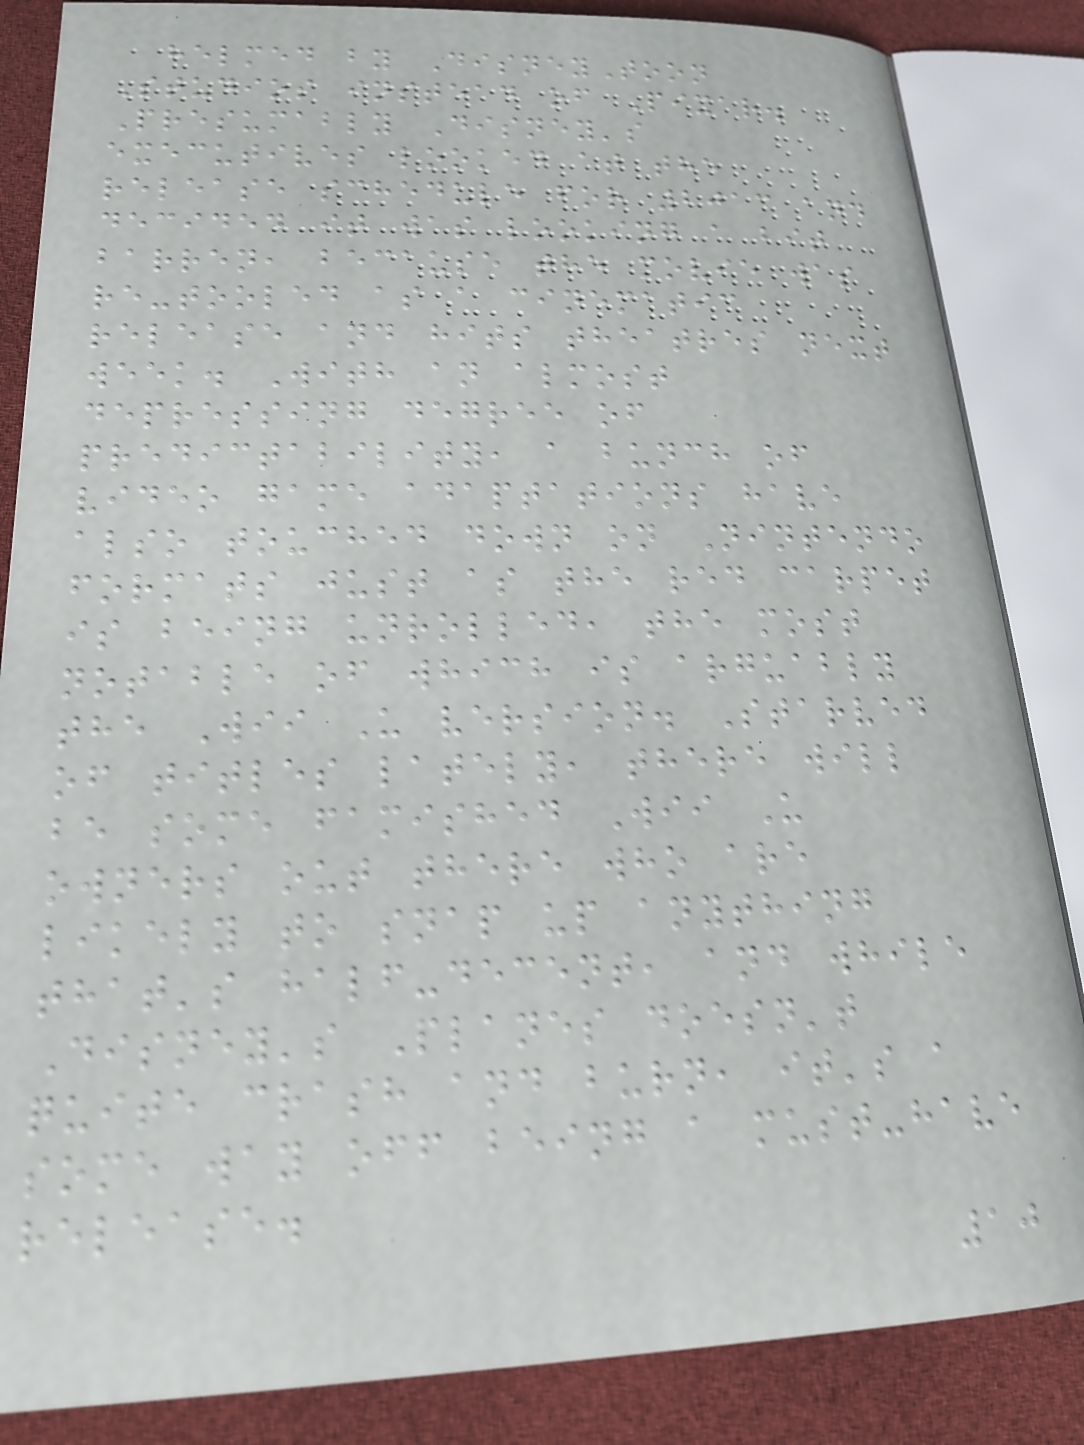helmed by DisneyToon
Studios instead of Pixar.
Presumably Disney's
executives looked at the
release schedule for 2013 and
decided it was looking a bit
barren, because the movie was
re-tooled as a cinematic
release and hits theatres next
week. With an almost
depressing degree of
predictability, a bunch of
video game adaptations have
also touched down on Nintendo
formats just as the red carpet
is being unrolled, the most
notable of which is arguably
the Wii U version. Starved
of titles lately, there will
be some famished Wii U
owners out there who are
likely to snap up anything
that's half-decent, and while
Disney's Planes doesn't
quite crash and burn, it's a
some way off being a must-have
release.
10
